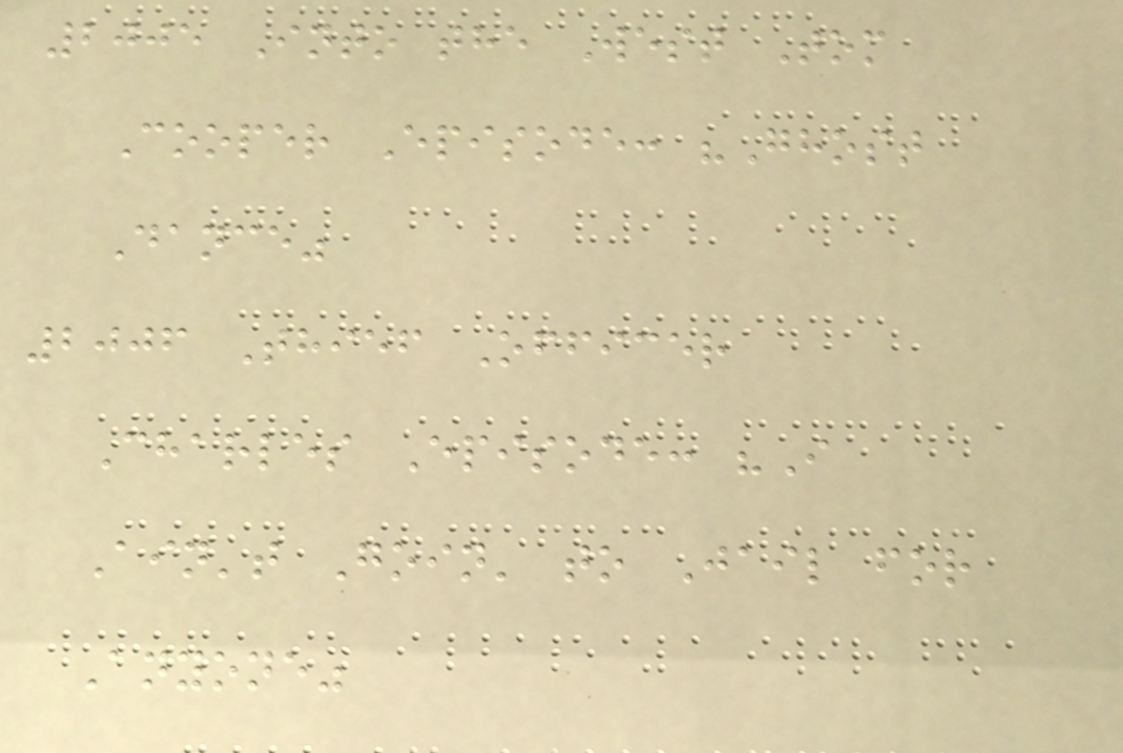2005 Into the West Tom
Cooper Episode: "Ghost
Dance"
2006 Thief Officer
Charles Episode: "I
Ain't Goin' to Jail for
Anyone"
